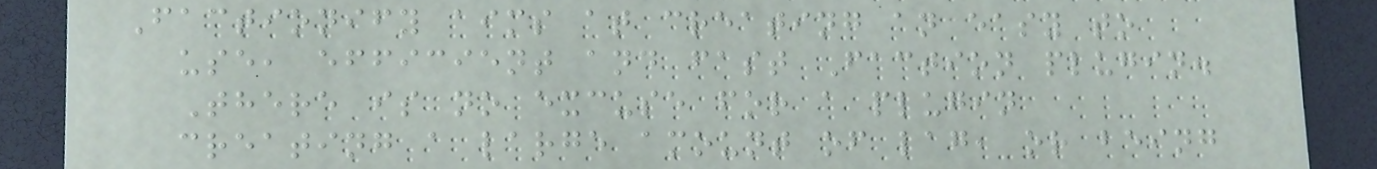Factionify aims at creating an easy to
use, efficient and fast Faction plugin.
There is no excuse for a plugin
creating a large amount of lag, or being
